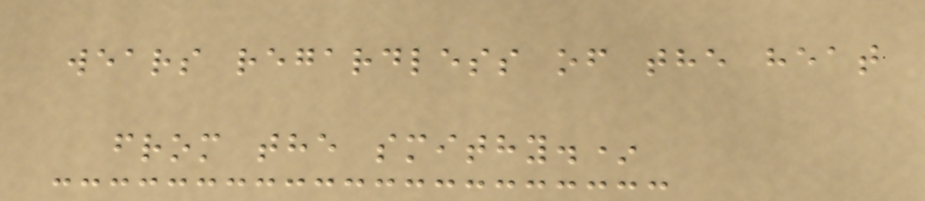wears regardless of the heat
from the smithy.*
